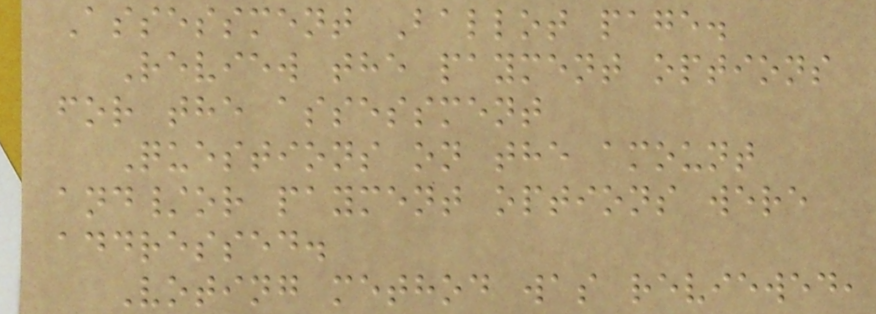Assessment Ballot page.
Review the payment options
for the assessment
Questions on the amount
and/or payment options were
addressed.
Voting method was reviewed,
